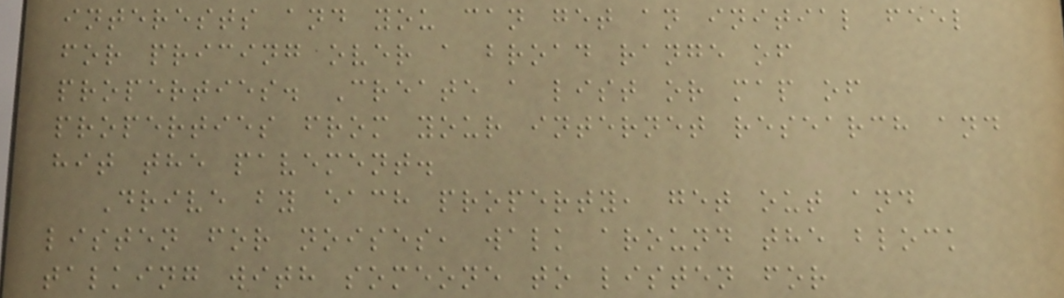interests and you can get an initial feel
for pricing over a broad range of
properties. Create a list or map of
properties from your internet research and
hit the pavement.
Drive by each property, get out and
listen for noises, walk around the block
talking with someone to listen for
